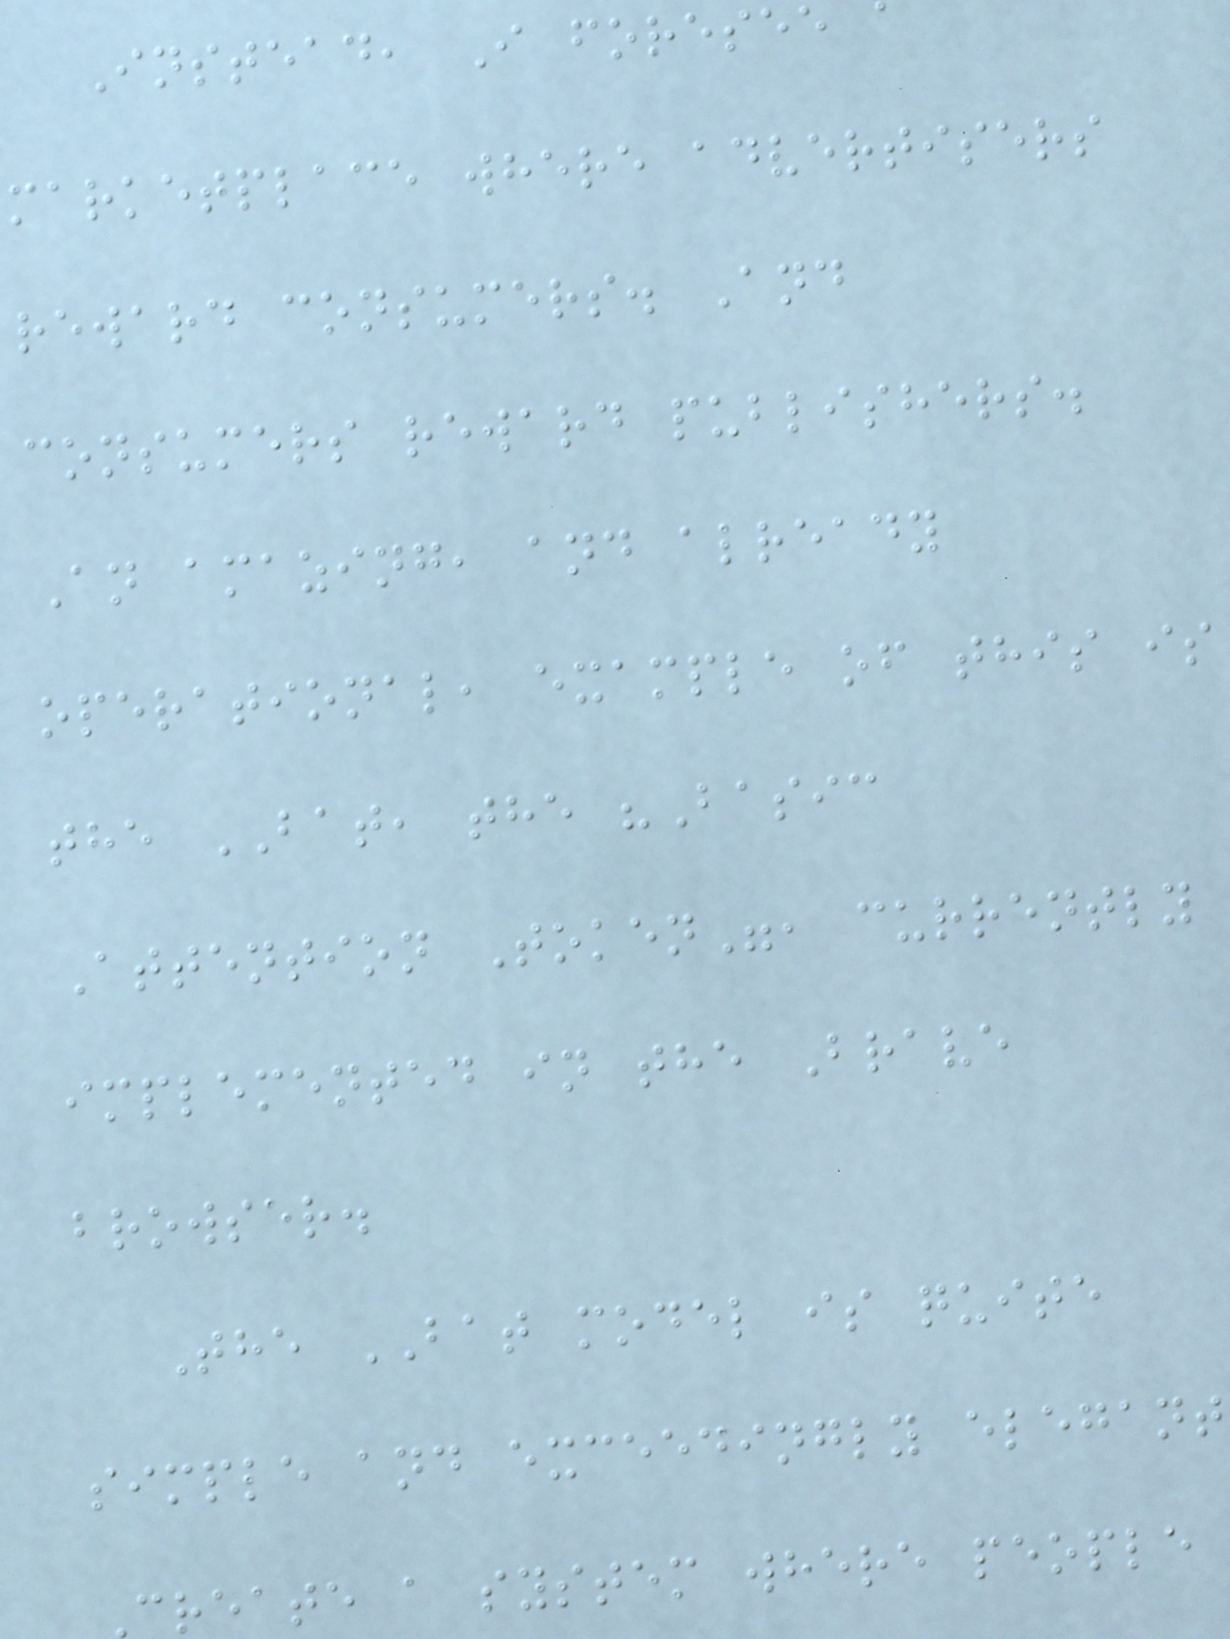Instead, I foresee
marketplace where advertisers
reward consumers. And
consumers reward publishers.
An amazing, and already
operational, example of this is
the BAT, the "Basic
Attention Token", currently
implemented in the Brave
browser.
The BAT model is quite
simple and exceedingly elegant
create a system where people
